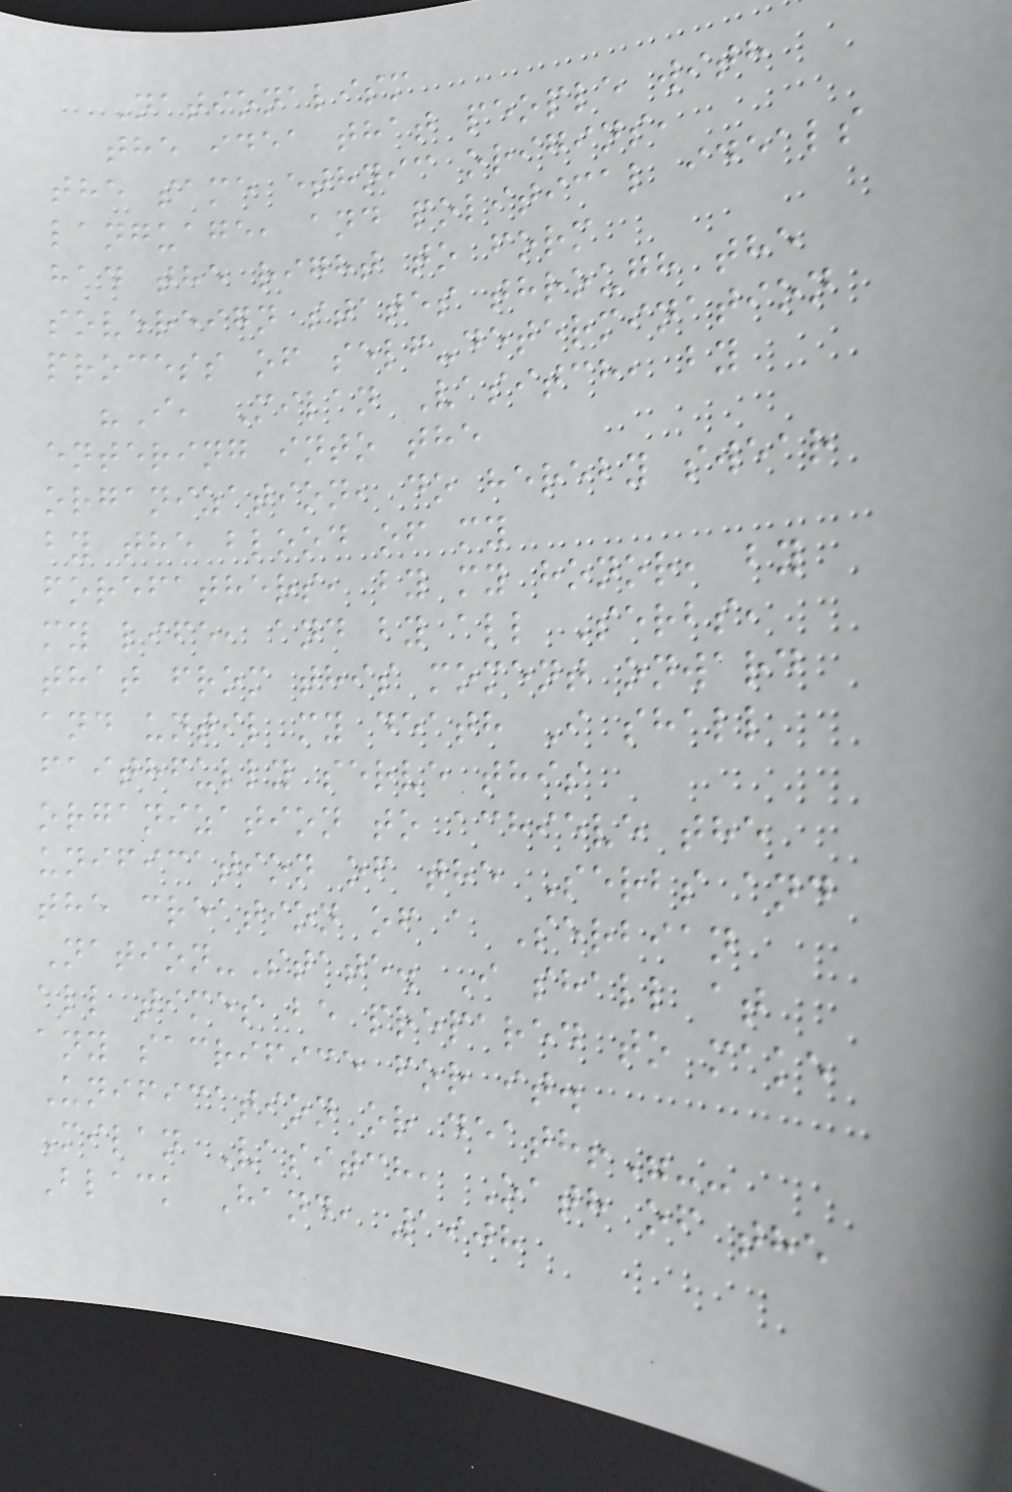Nationalism
the idea that people with
the same ethnic origins,
language, and political ideals
had the right to form
sovereign states through the
process of self-determination
"I, Milan Vasitch, by
entering into the
organization, do hereby swear
by the blood of my
forefathers, by my honor, by
my life, and by all Serbs,
that from this moment onward
and until my death I shall
faithfully serve this
organization to achieve the
unification of the Serbs and
the creation of a Serbian
Nation-State. I shall at
all times be prepared to make
any sacrifice for it.
Unification or death!"--
Milan Vasitch, Oath of the
Black Hand, 1908
